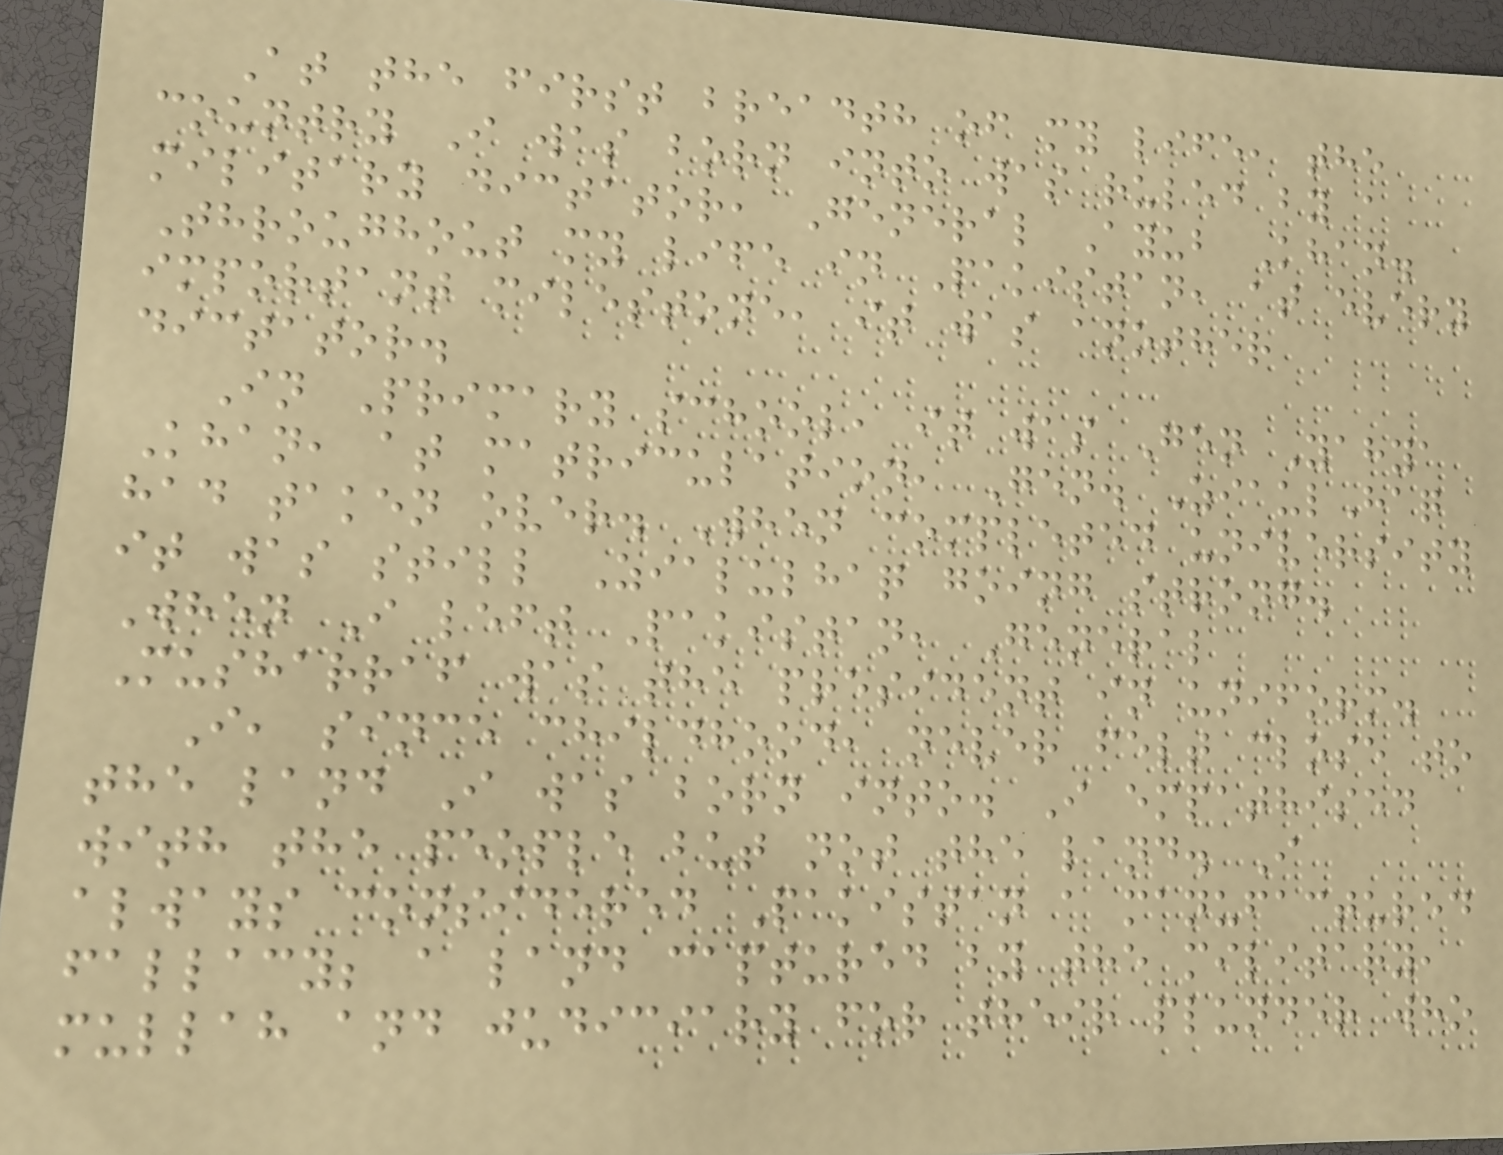At the first breadth of my life, the
country I was born into was ruled by a
military dictator, General Ayub Khan.
Throughout my life in Pakistan, at every
important milestone, it was another
dictator.
In Primary school, it was Gen Yahya
Khan, at matriculation, Gen. ZiaulHaq
had taken over. When completed university
it was still Zialulhaq going strong.
When I left Pakistan, General
Musharraf was the president in uniform.
I, since childhood, never felt close to
the land I was born into. I empathised
with the people but not the land. I
always considered Pakistan a manufactured
fallacy; a land captured by the military,
mullah and judiciary for their plunder who
